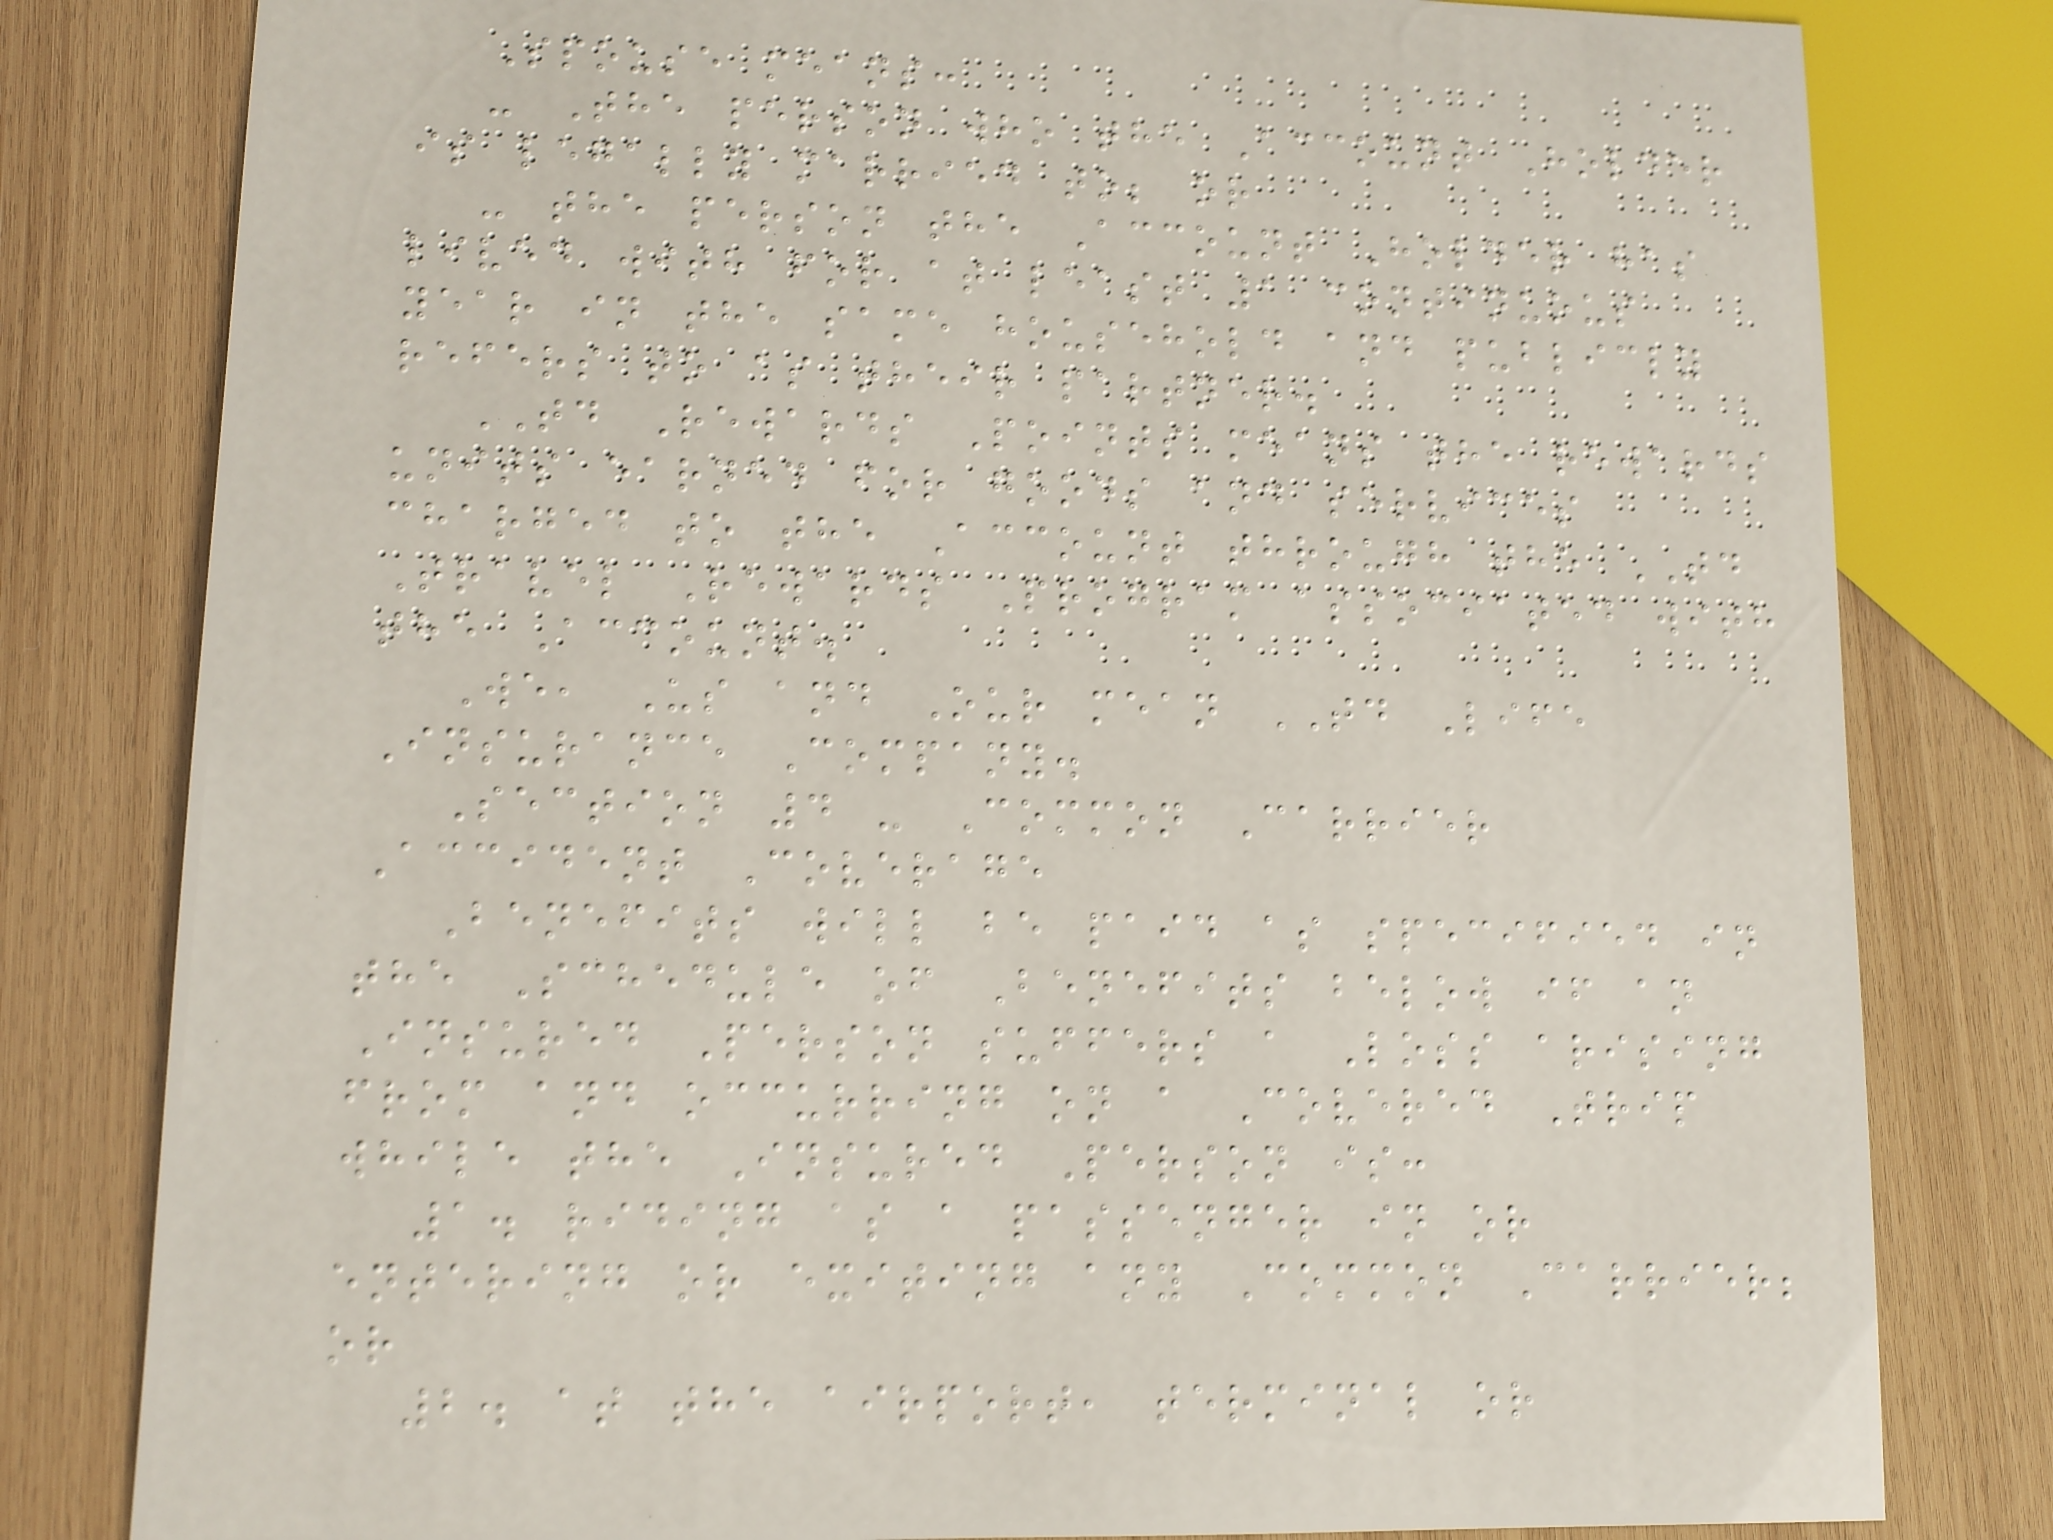Spouse means:
- The person who the Account Holder
is legally married to; or
- the person the Account Holder has
lived with for at least 1 continuous
year in the same household and publicly
refers to as their partner.
TD Rewards Points means the rewards
units earned for goods and services
charged to the Account through the TD
Travel Rewards Program associated with
the Account.
We, Us and Our mean TD Life
Insurance Company.
Section 4 - Common Carrier
Accident Coverage
Benefits will be paid as specified in
the Schedule of Benefits below if an
Insured Person suffers a Loss arising
from and occurring on a Covered Trip
while the Insured Person is:
1. riding as a passenger in or
entering or exiting any Common Carrier;
or
2. at the airport, terminal or
